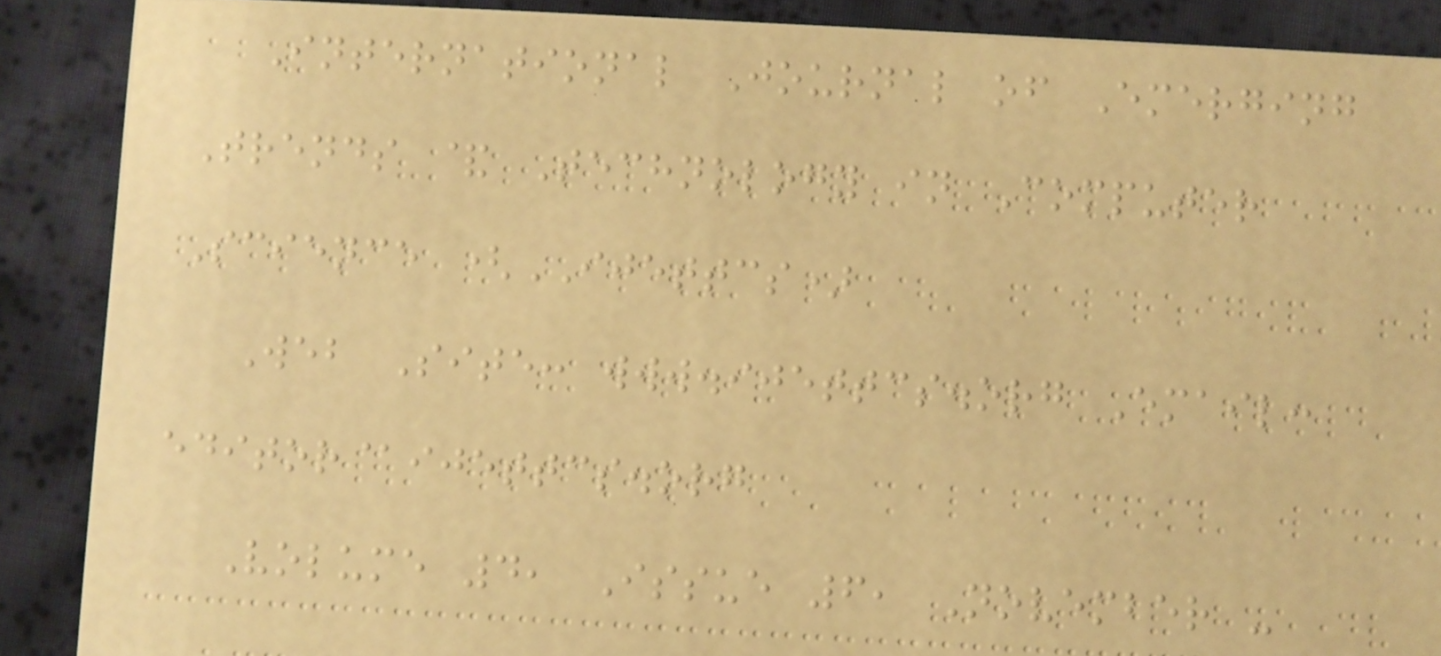International Journal of Emerging
Trends & Technology in Computer
Science (IJETTCS)
Web Site: www.ijettcs.org Email:
editor@ijettcs.org
Volume 4, Issue 6, November -
